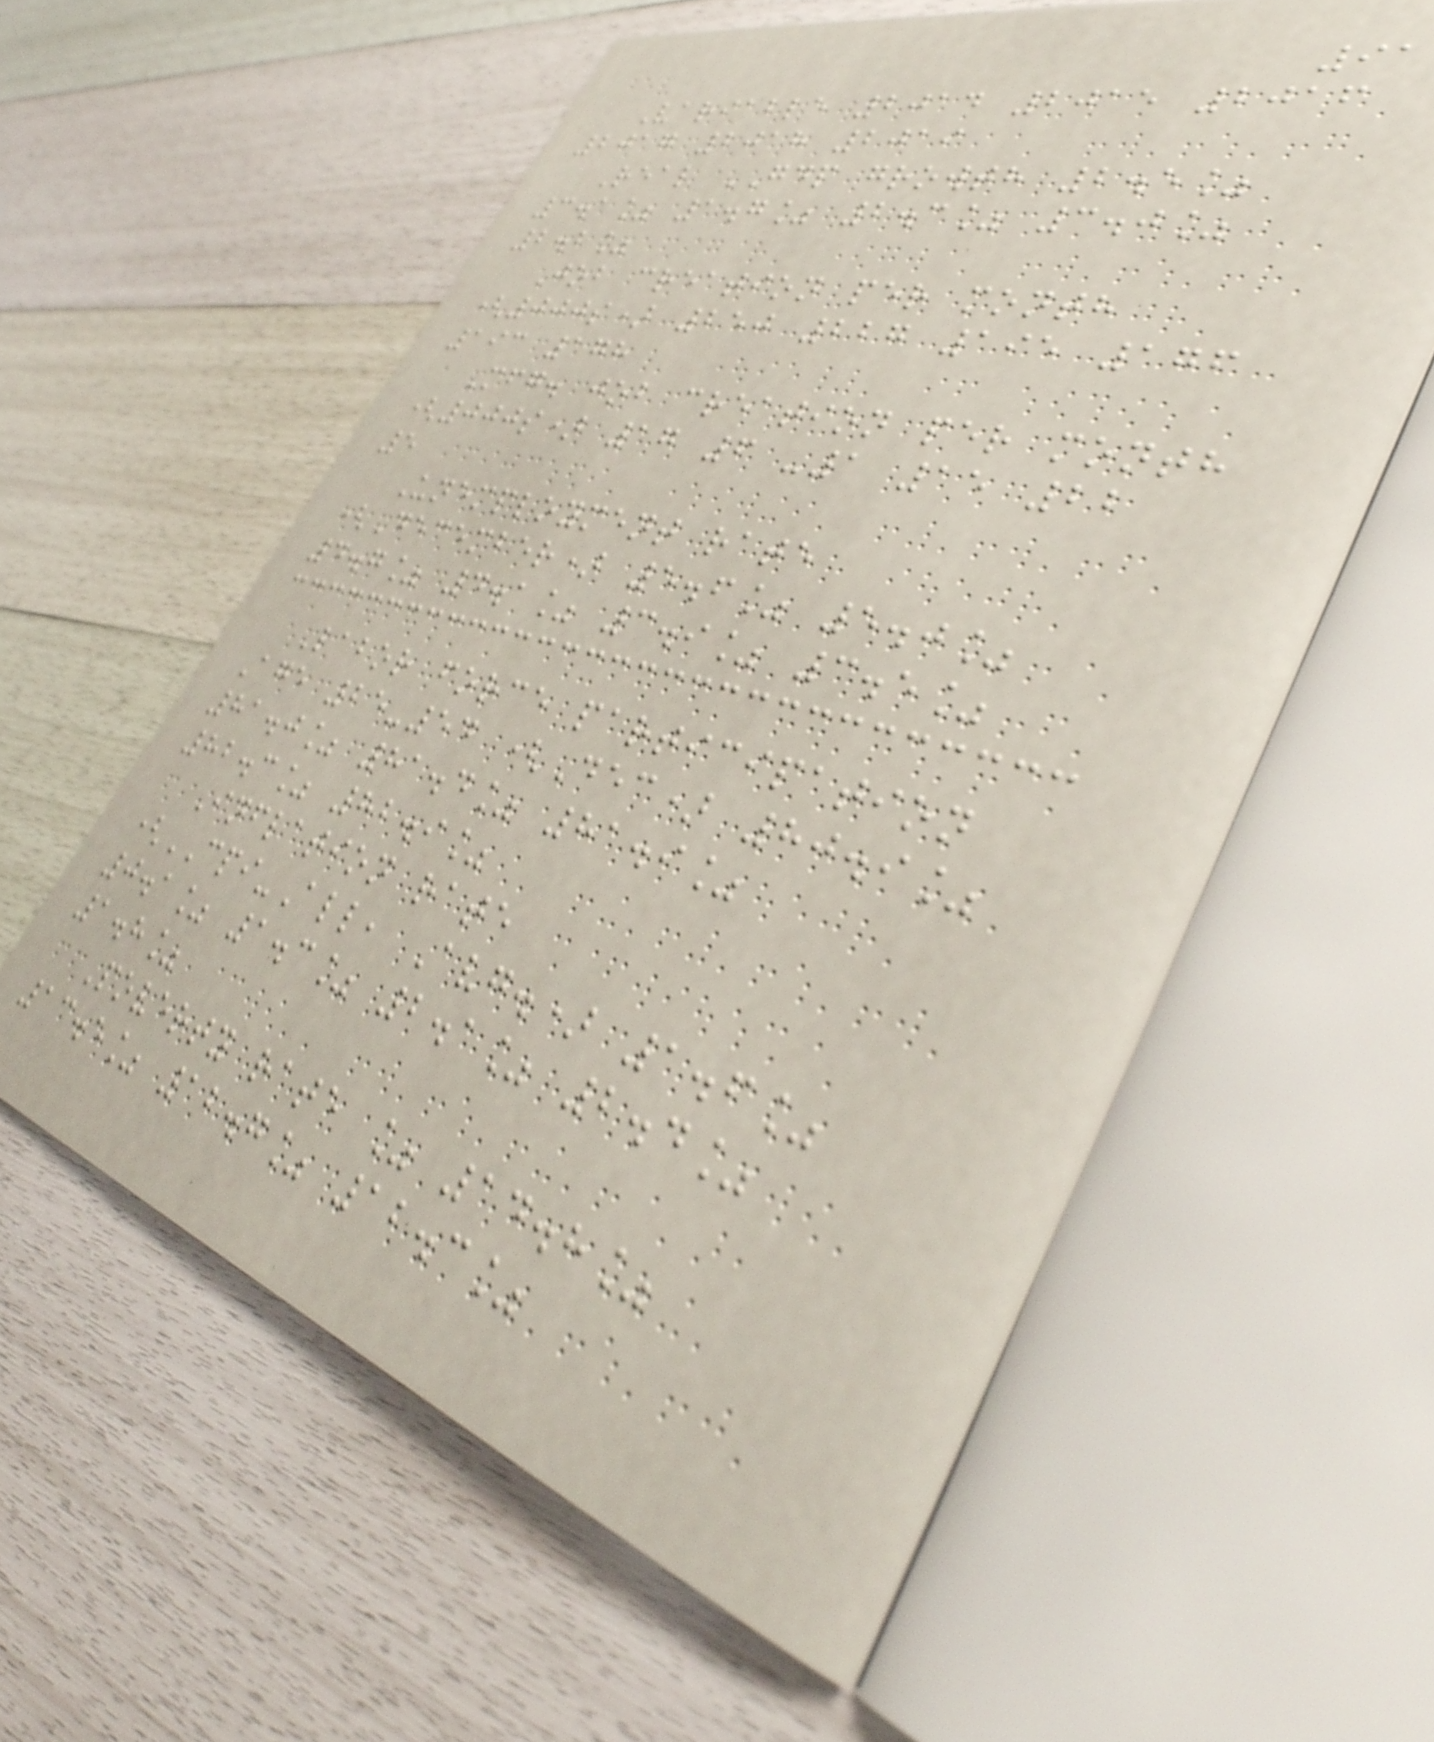91
Variable 2014 2015 2016
2017 2018 2019
Real GDP growth 2.5%
3.1% 1.7% 2.3% 3.0%
2.2%
Job creation per month
(000s) 250 227 195 176
193 178
Mfg. job creation per month
(000s) 17 6 -1 15 22
5
Unemployment rate
(December) 5.6% 5.0%
4.7% 4.1% 3.9% 3.5%
Labor force participation
Age 25-54 (Dec) 80.9%
81.0% 81.4% 81.9%
82.3% 82.9%
Inflation rate
(CPI-All, Avg.) 1.6%
0.1% 1.3% 2.1% 2.4%
1.8%
Poverty rate % 14.8%
13.5% 12.7% 12.3%
